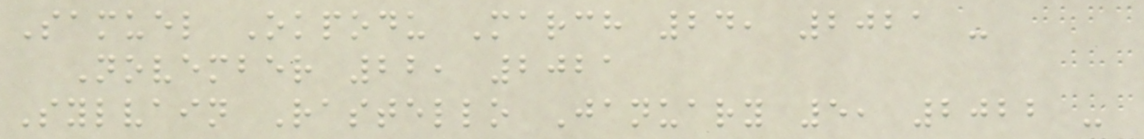Samuel Okpodu March 24, 2021 -
November 22, 2021
Sylvain Rastello January 5, 2022 -
